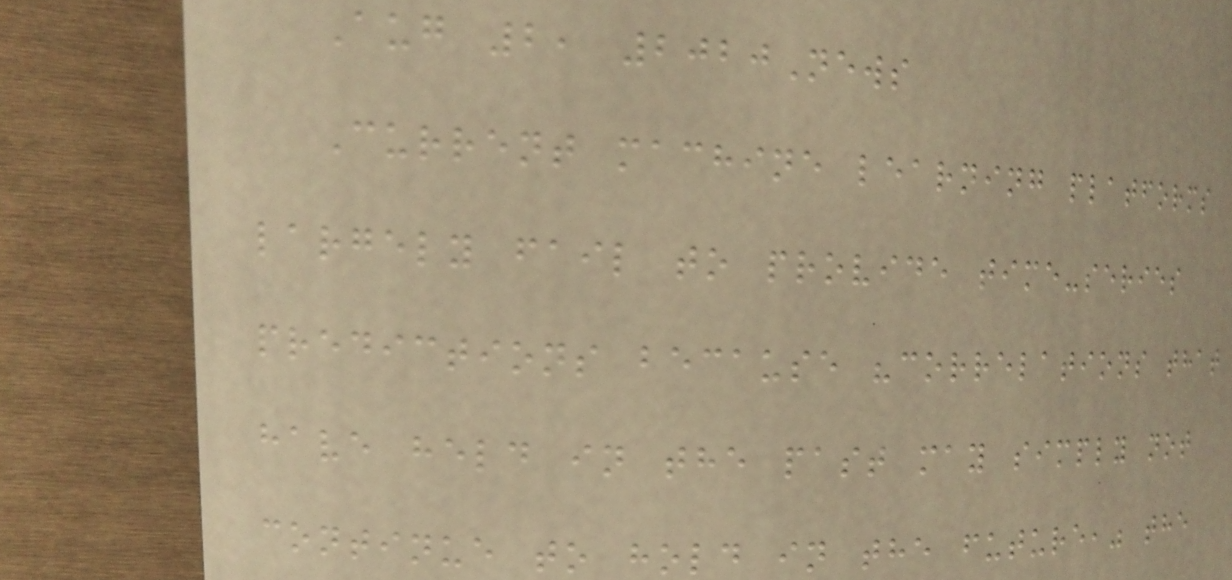Aug 2, 2020News
Current machine learning platforms
largely fail to provide time-series
predictions because "correlations that
have held in the past may simply not
continue to hold in the future," the
